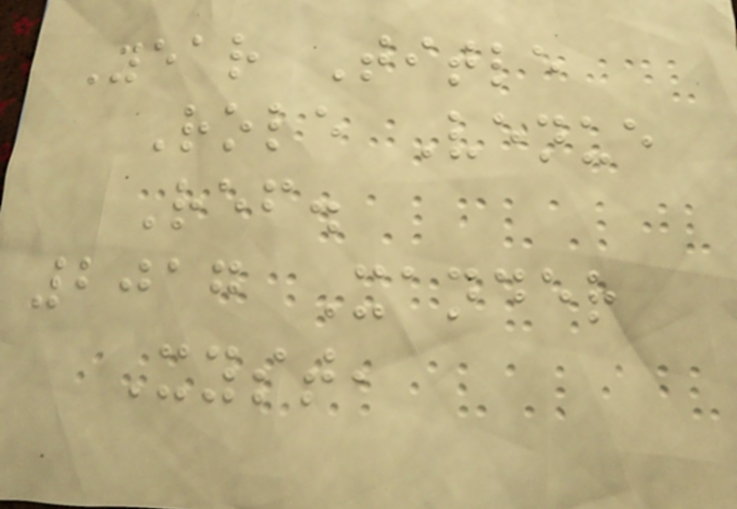Year Title
Role Venue
Ref.
2017 Xander
Xyst,
